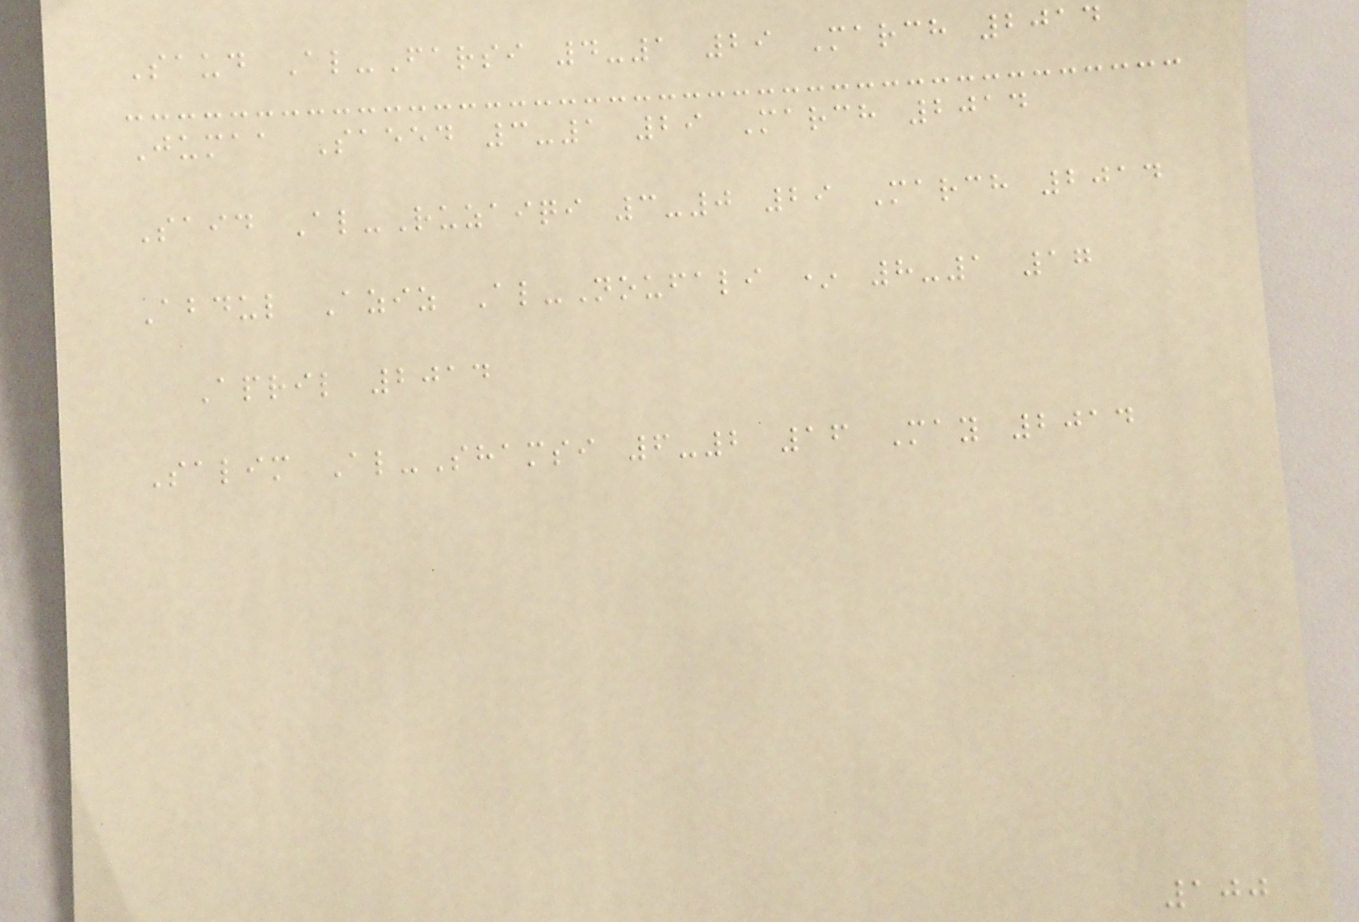Saud Al-Farsi 4-1 29 March 2014
Jumaa Saeed 3-1 29 March 2014
Said Al-Ruzaiqi 3-0 29 March 2014
Abdul Aziz Al-Noufali * 8-1 17
April 2014
Salim Al-Shamsi 6-2 16 May 2014
100
